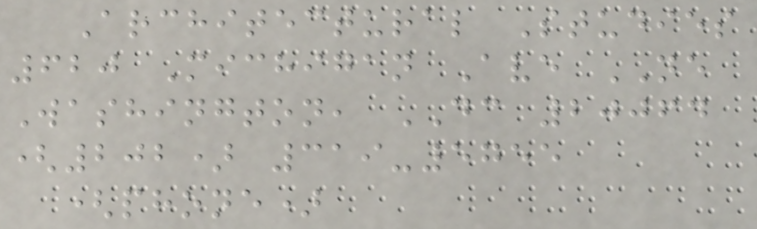Architectural Studies
620 Michigan Ave NE
Washington, DC 20064
(202) 319-5755
(phone)
